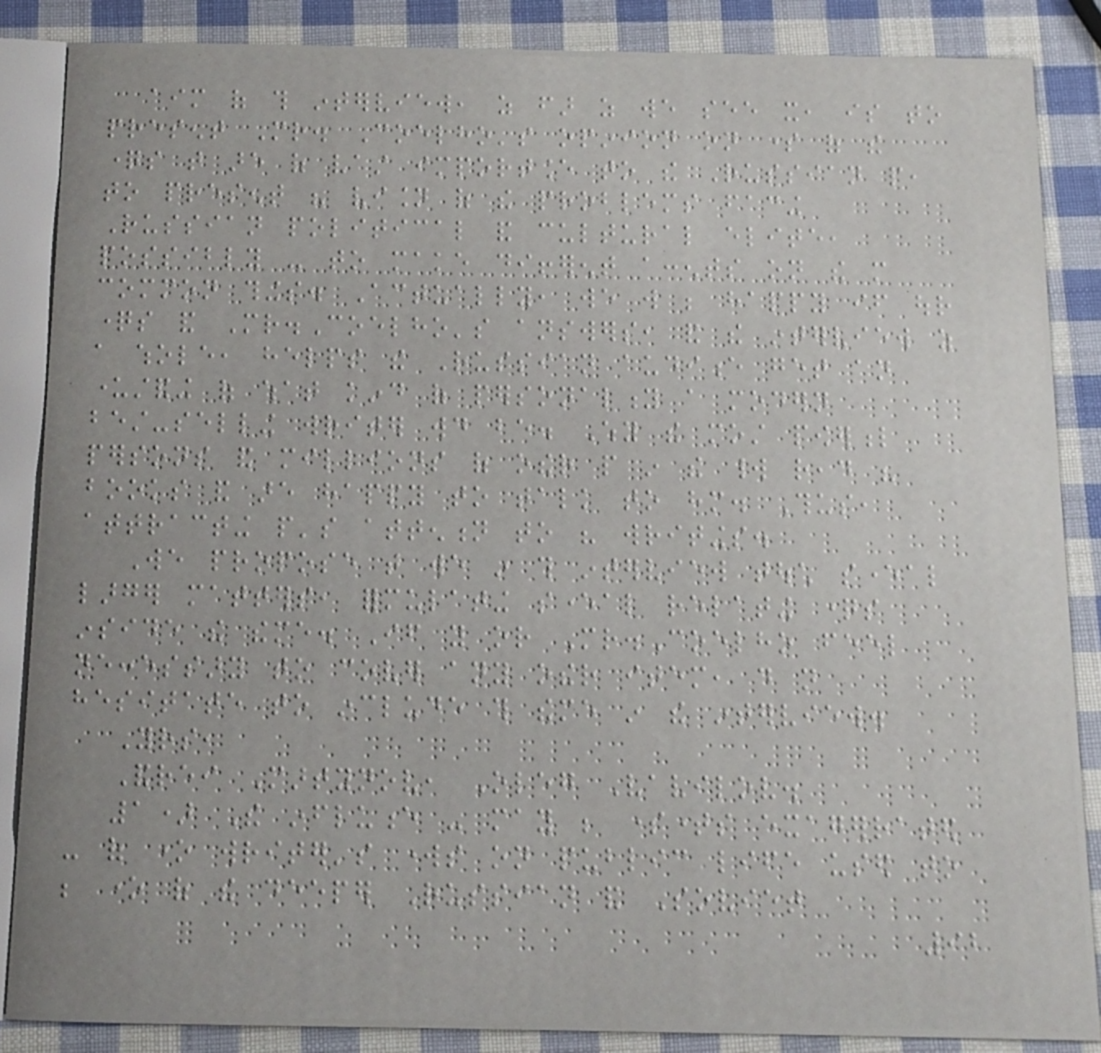aim of this interview, as far as we see it, is to
present Mr. Coelho's opinion on some of the
questions that are of vast importance to the Russian people,
to present his vision of the problems facing
Russian political and cultural elite,
possibly - to make different accents on the more
common things. Actually, we will be happy if our
questions and Mr.Coelho's answers, and the interview as
a whole, helps the Russian audience get an
understanding of what kind of personality a modern
best-selling writer would be. Why the most powerful
persons and millions of other people in the world read his
books and are happy to talk to him. Thus,
attracting people's attention to his writings.
We propose that we in this interview touch several
larger matters, formulating several relating questions
inside the theme. If you or Mr.Coelho feel
neccessary to cover any other item, do not
hesitate to include this theme in the interview.
Yours,
Andrei Martynov, Oleg Vavilov.
1) The influence - may be sometimes exagerrated
- of one writer's works on public life used to
be one of the deeper Russian and Soviet
92
